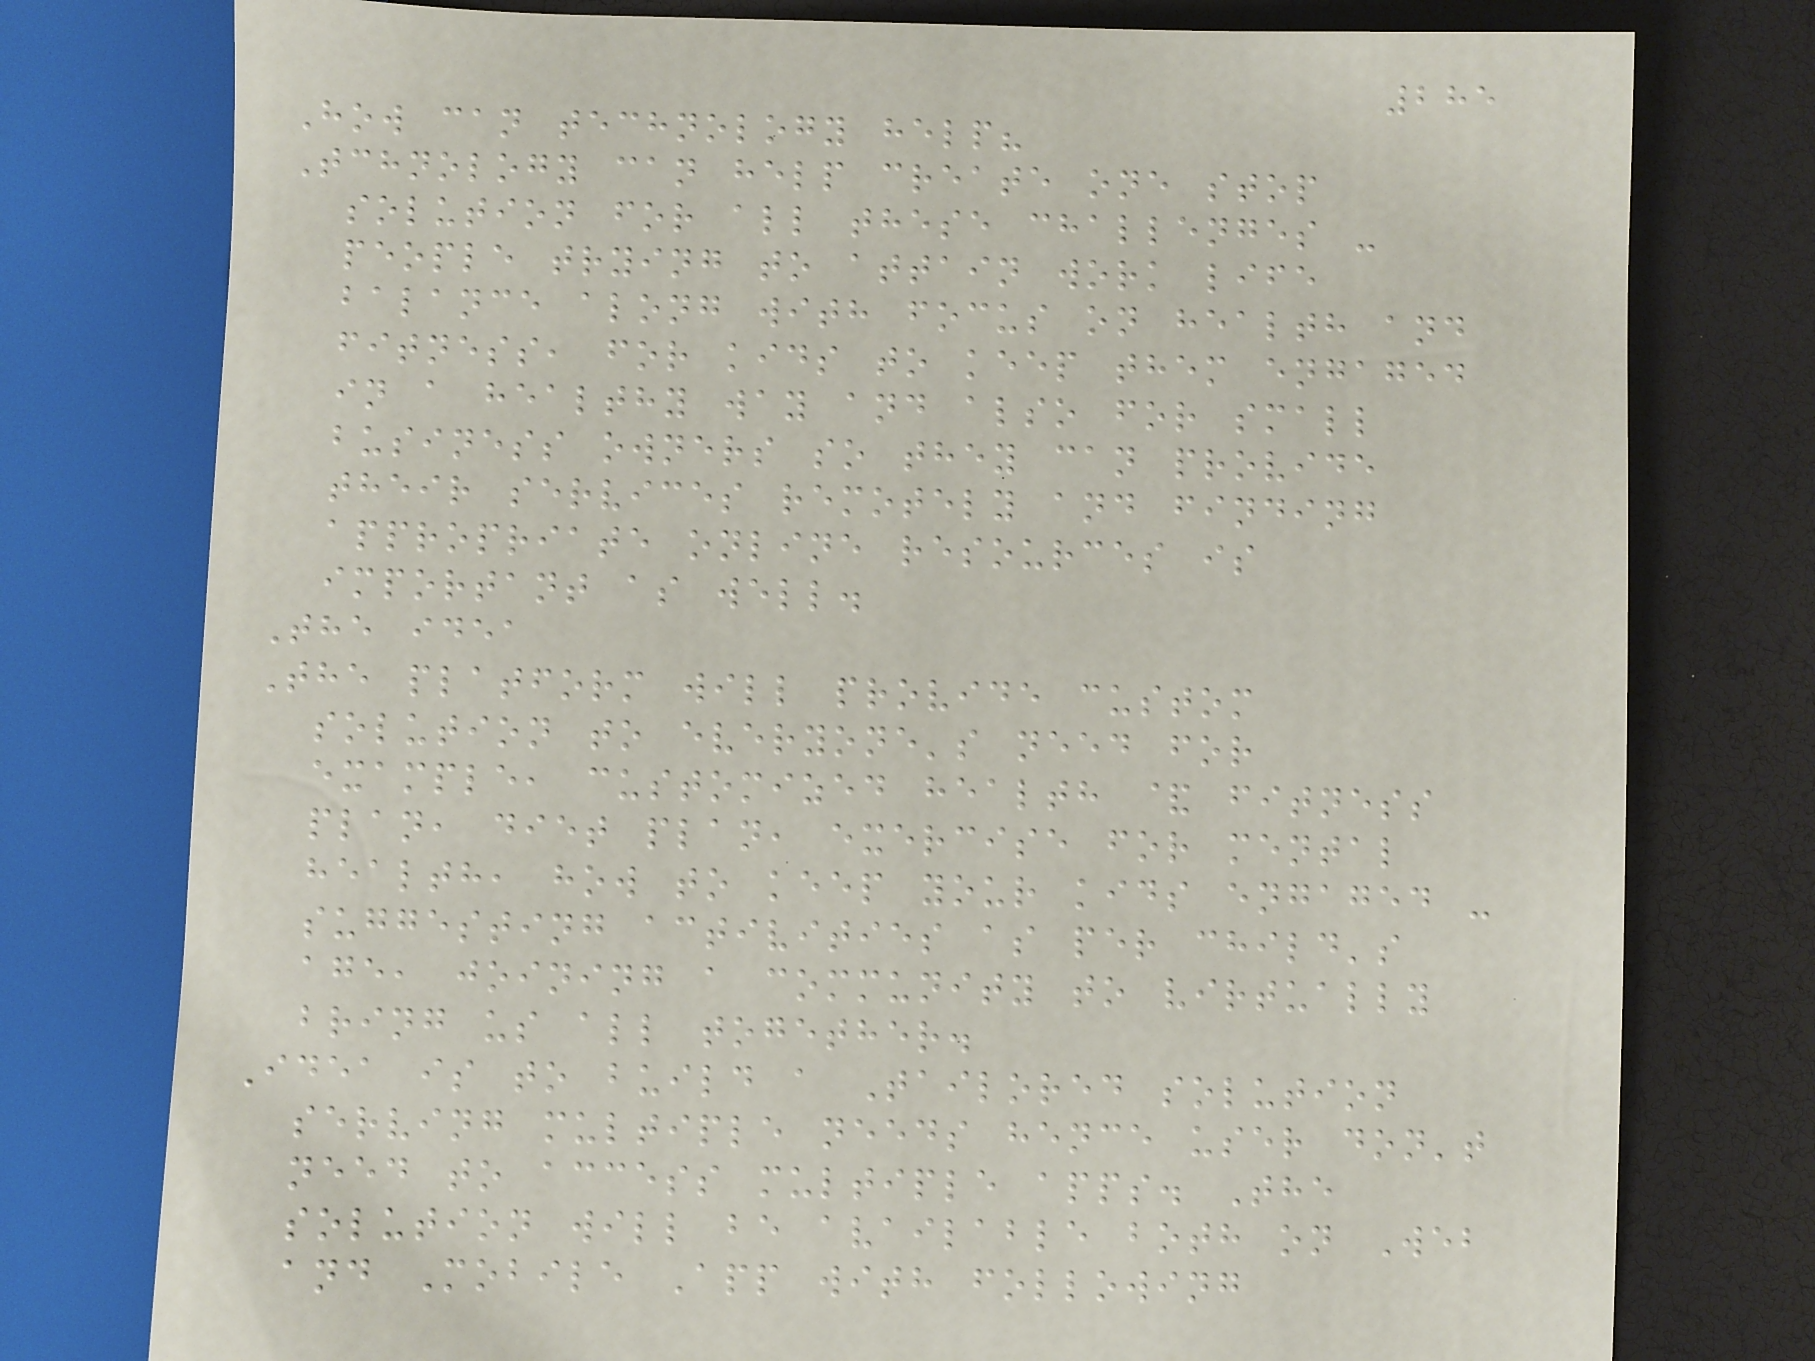285
How can technology help?
Tchnology can help create one stop
solution for all these challenges -
people trying to attain work life
balance along with focus on health and
fitness, for kids to keep them engaged
in a healthy way and also for small
business owners so they can provide
their services remotely and finding
appropriate online resources is
important as well.
The idea
The platform will provide custom
solution to everyone's need for
example, customized health & fitness
plan, diet plan, exercise for mental
health, how to keep your kids engaged -
suggesting activities as per child's
age, joining a community to virtually
bring us all together.
Idea is to build a Tailored solution
serving multiple needs hence user don't
need to access multiple apps. The
solution will be available both on Web
and Mobile App with following
